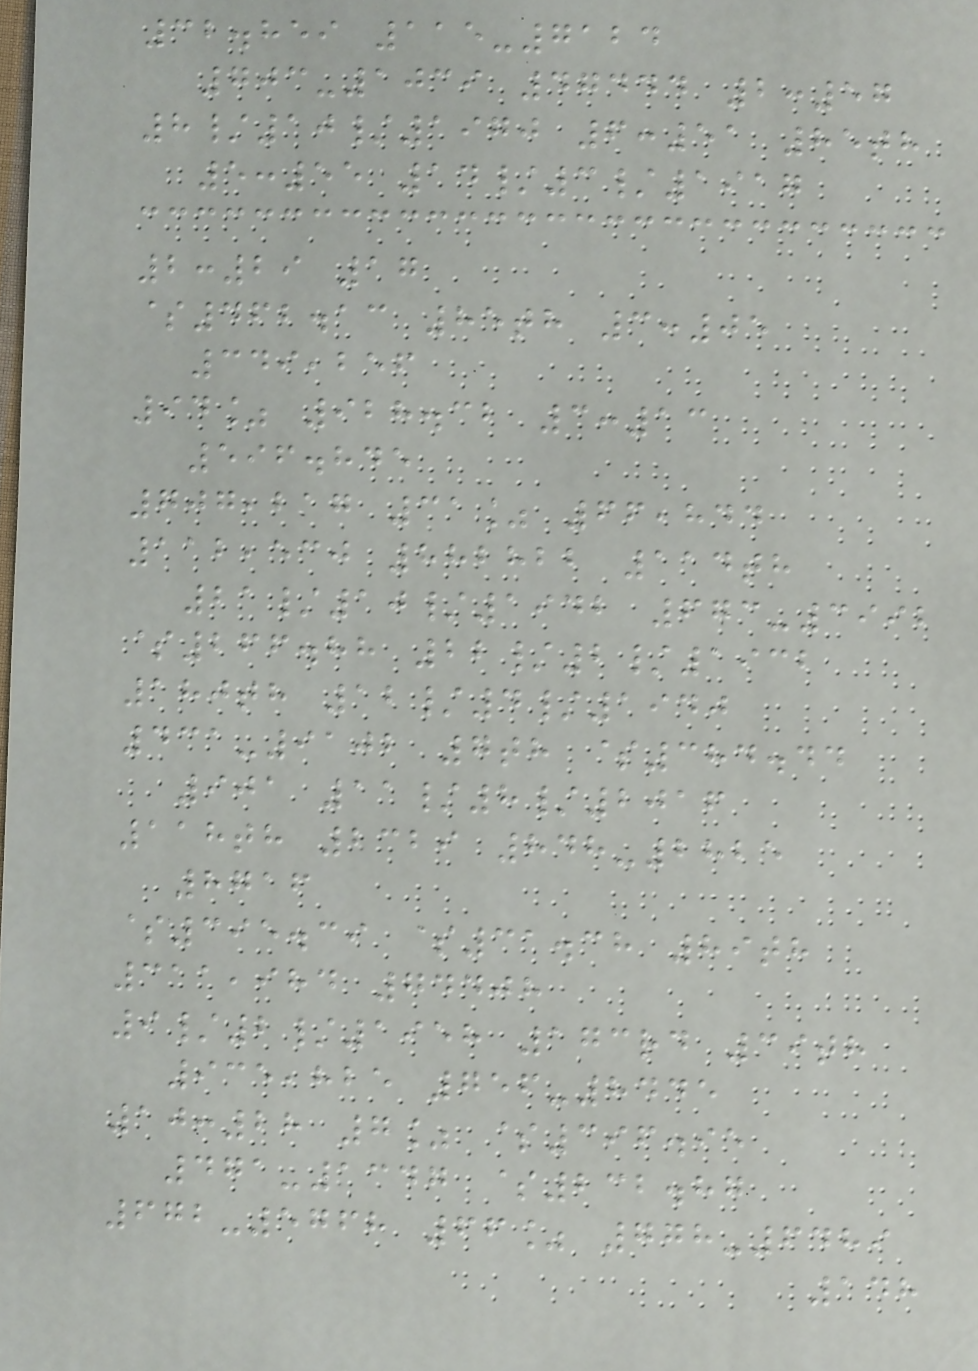32.859 115-7124
703-1039 47444 2:57
8/10/1970 6:51 85th
5:55 14/3/1917
2:29 17
$462.13 85th 3:05
349,256
94% 928.32 3:13
596.845
707,217 31% 66,844
112,530 882822 114th
21/10/1942 673-3992
$266.88 22/2/1932
180th 12/4/1940
431-9102 7th $384.44
901 11/8/2016
118th 2329 848-2825
8716
$395.39 $31.38 89th
311,984 74408
9/2/1958 173rd 39th
935,825 756-8445
10:28 7% $396.95
471-1347 $232.87
672-5768 66% 778-6489
148
